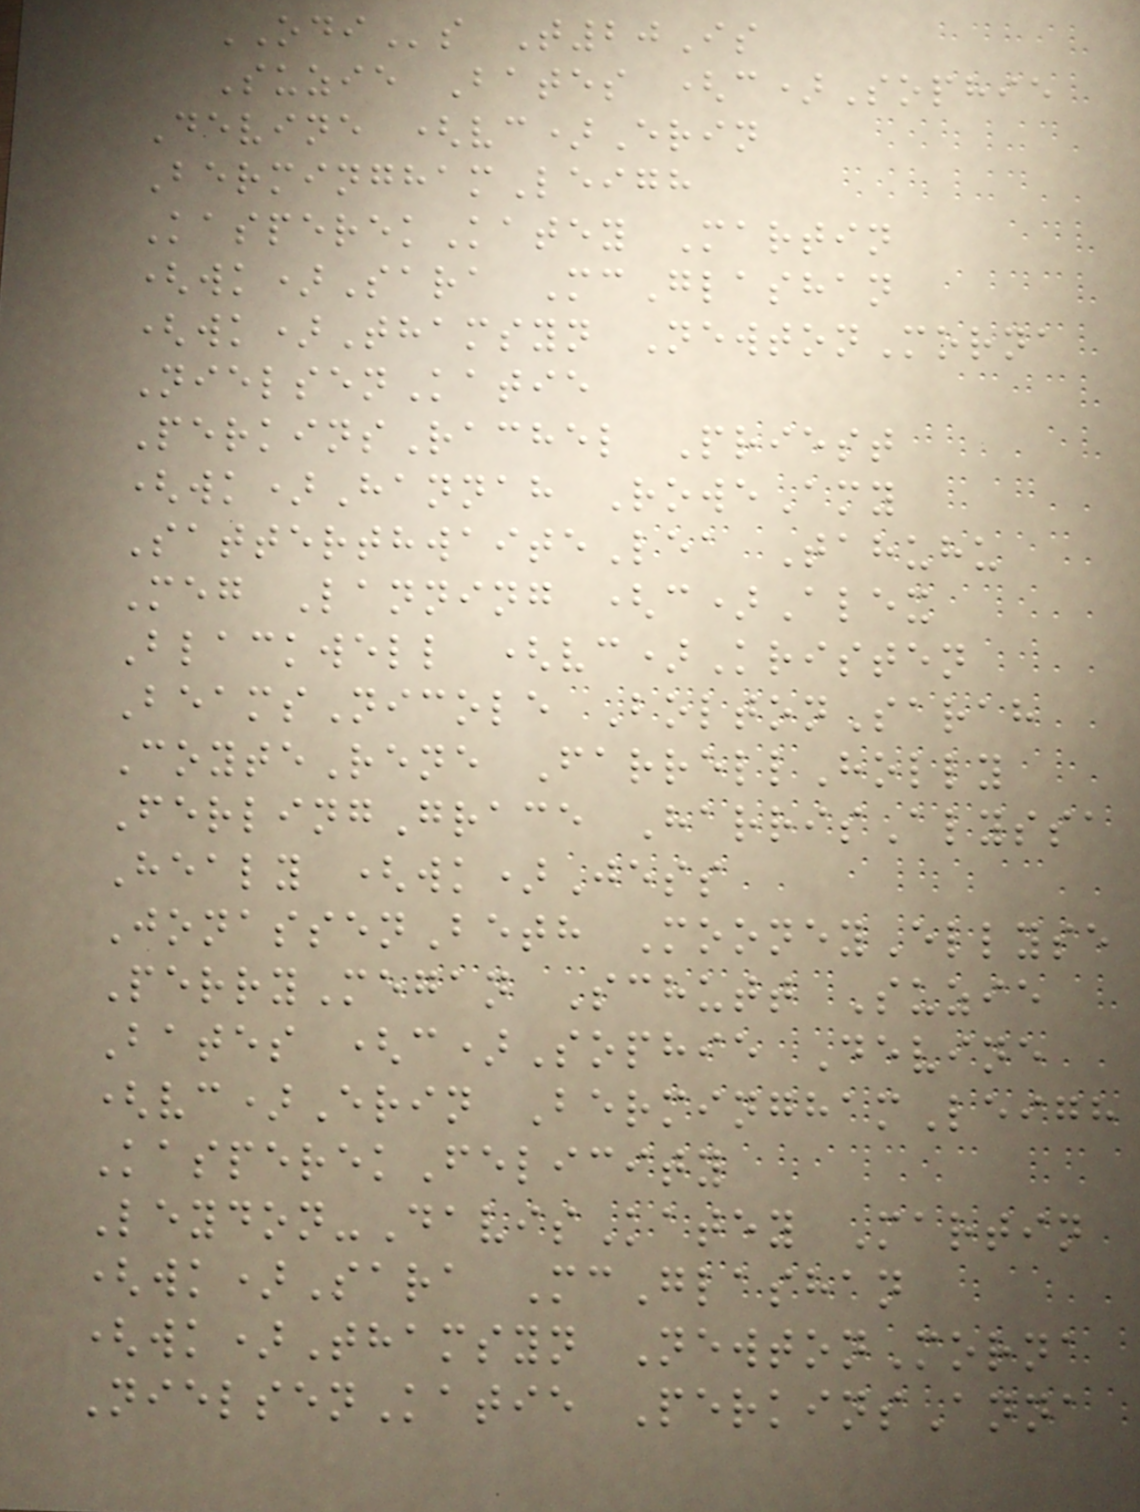ODIs T20Is
Suzie Bates (c)Sophie
Devine (vc)Erin
BerminghamLeigh
KasperekKatey Martin
(wk)Sara McGlashan
(wk)Thamsyn NewtonMorna
NielsenKatie
PerkinsRachel Priest
(wk)Hannah RoweAmy
SatterthwaiteLea Tahuhu
Meg Lanning (c)Alex
Blackwell (vc)Kristen
BeamsNicole BoltonSarah
CoyteRene FarrellHolly
FerlingGrace HarrisAlyssa
Healy (wk)Jess
JonassenBeth MooneyEllyse
PerryMegan Schutt Suzie
Bates (c)Sophie Devine
(vc)Erin BerminghamLeigh
KasperekFelicity
Leydon-DavisKatey Martin
(wk)Sara McGlashan
(wk)Thamsyn NewtonMorna
NielsenKatie PerkinsAnna
